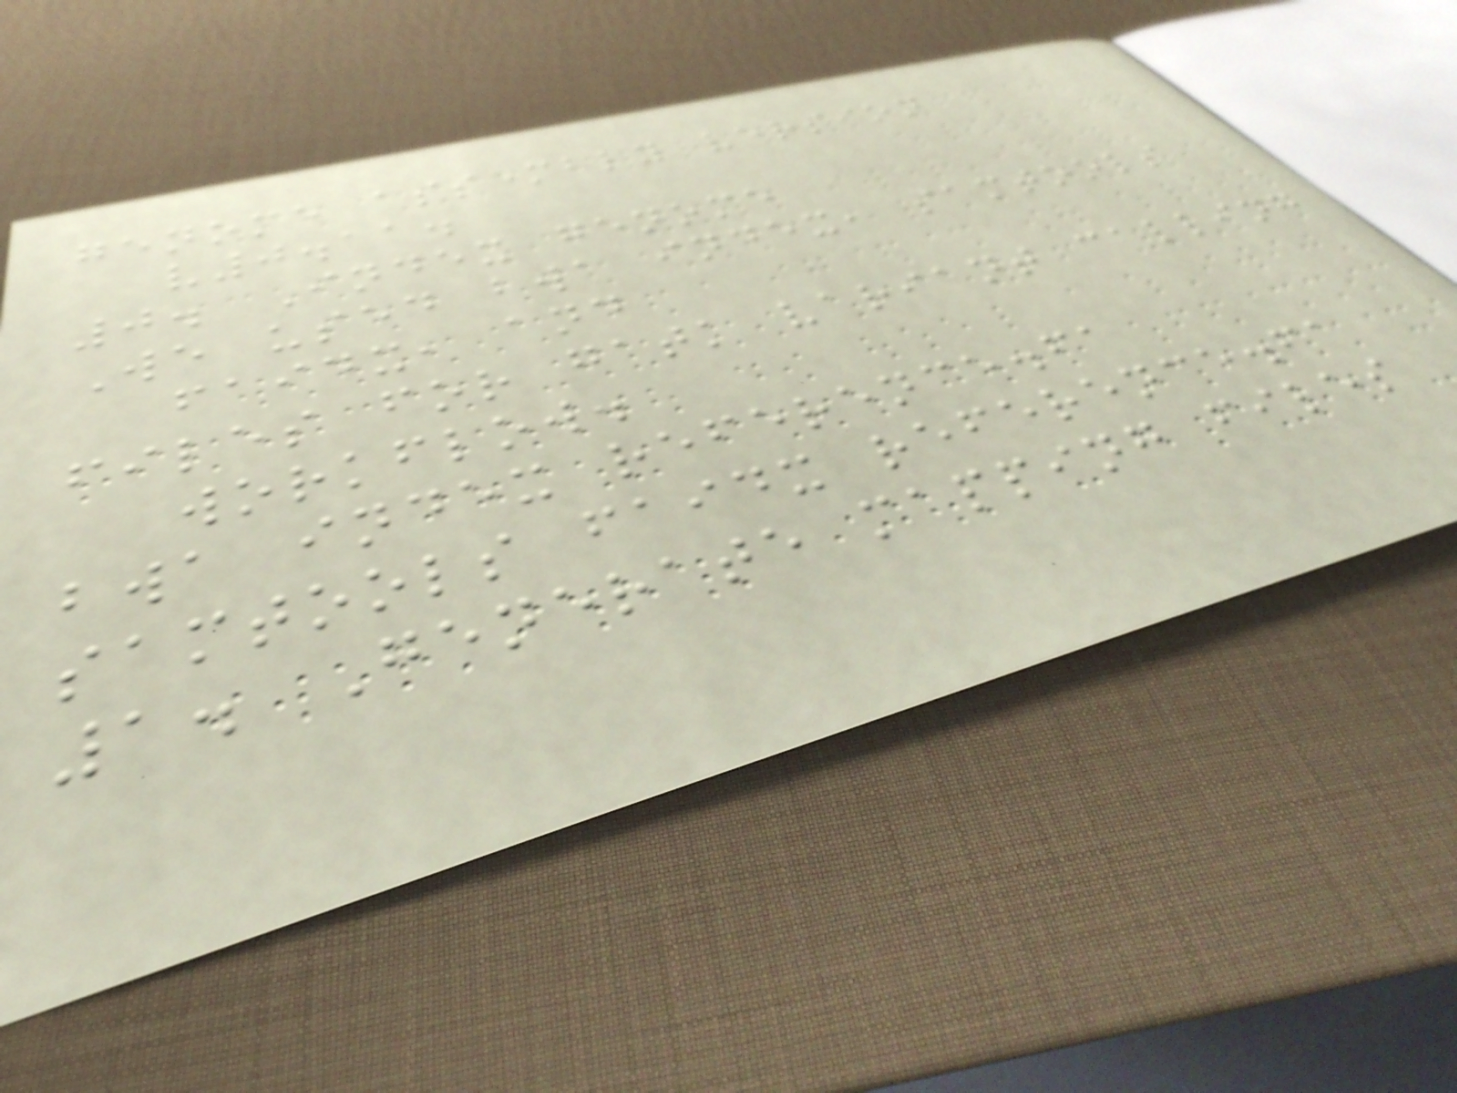genome assembly version
v0.11.
0. Index genome
We used bwa index, samtools
faidx, and
files for gatk variant calling
workflow.
bwa index reference.fa
samtools faidx reference.fa
1. Generate mapping files
